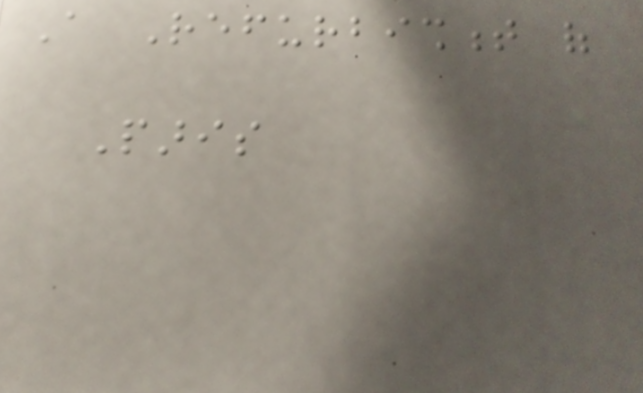A Refurbishment of
Paris
